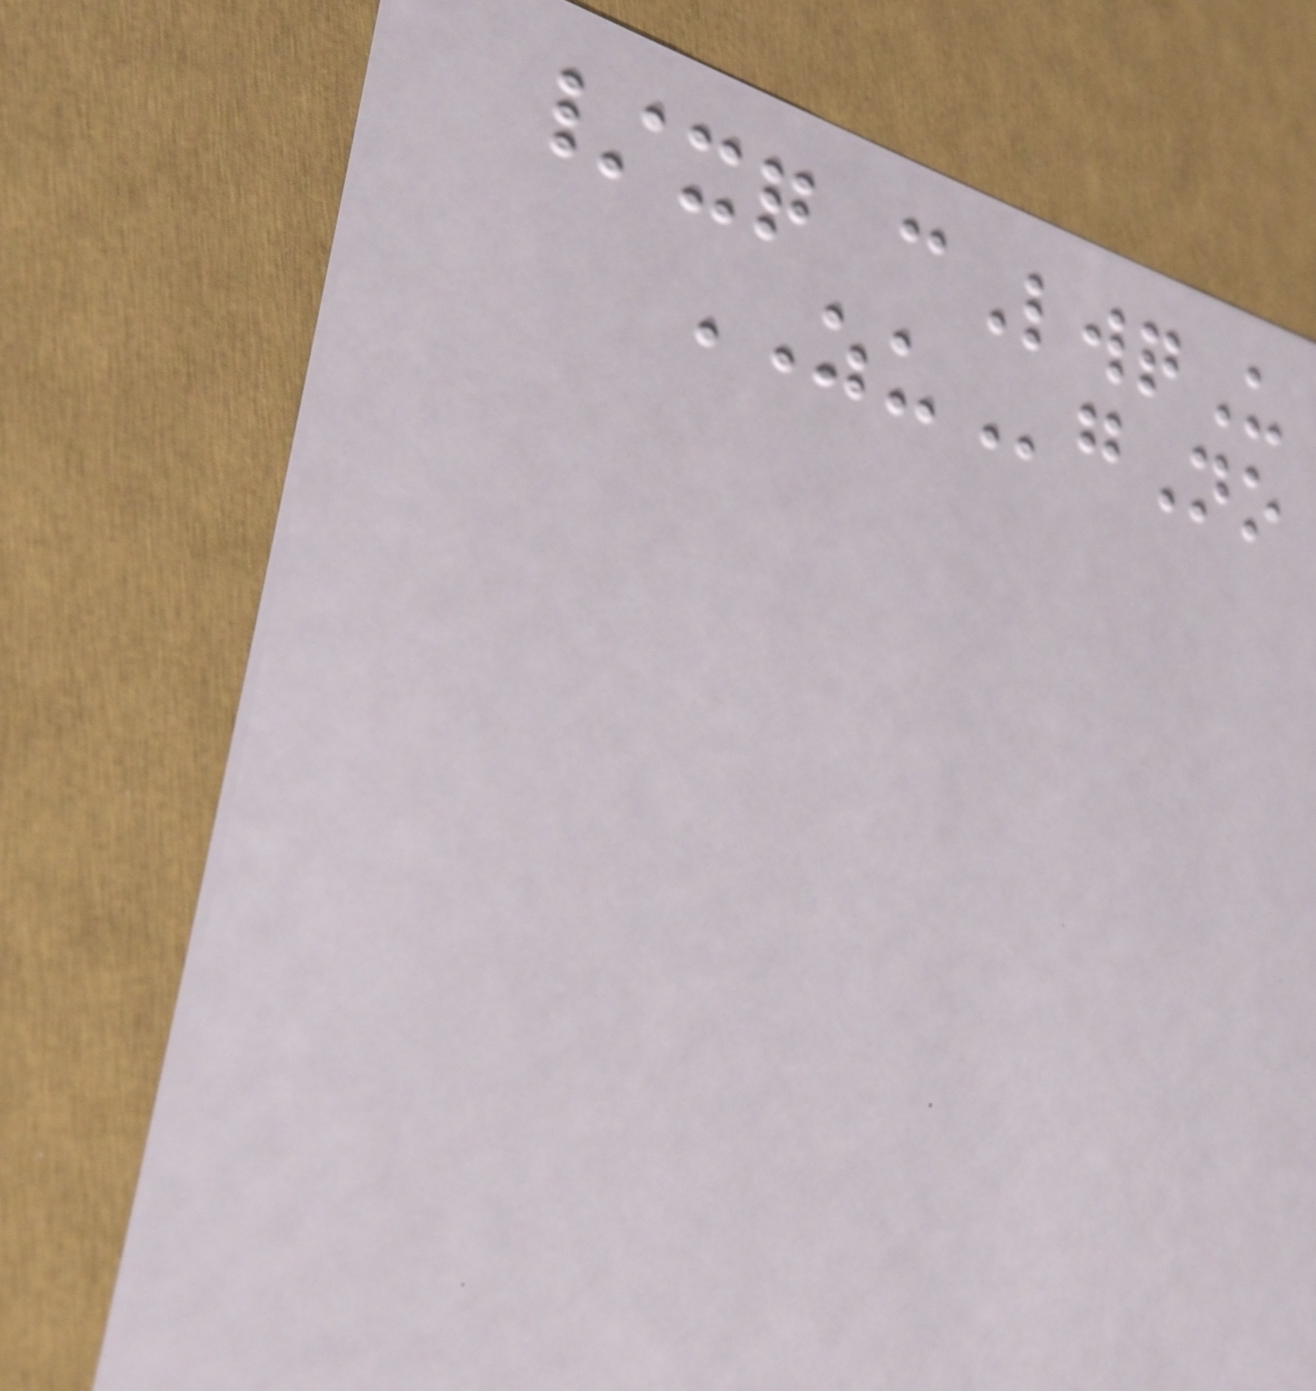/xq cLwqU
ZUgNo
